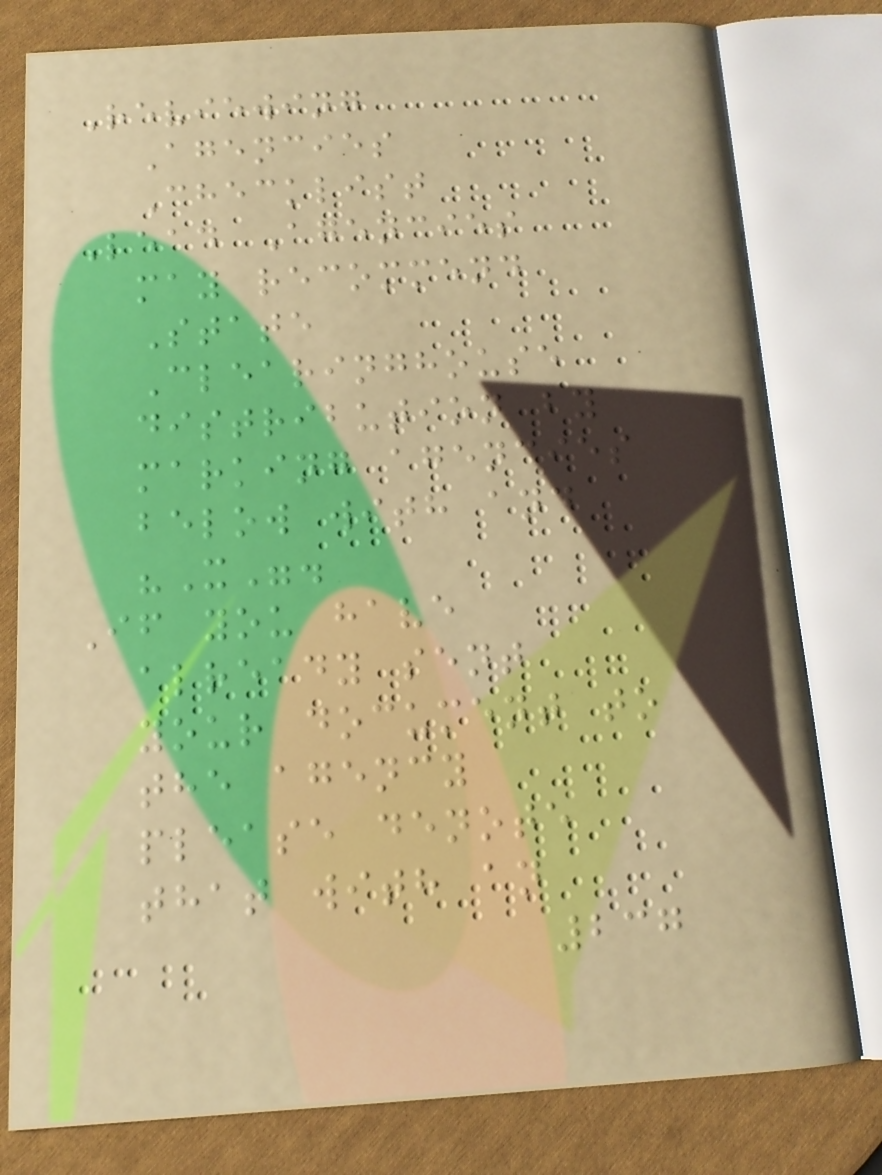Reviewing
Agencies
Checklist
Lead Agencies
may recommend
State
Clearinghouse
distribution by
marking agencies
below with and
"X".
If you have
already sent
your document to
the agency
please denote
that with an
237
